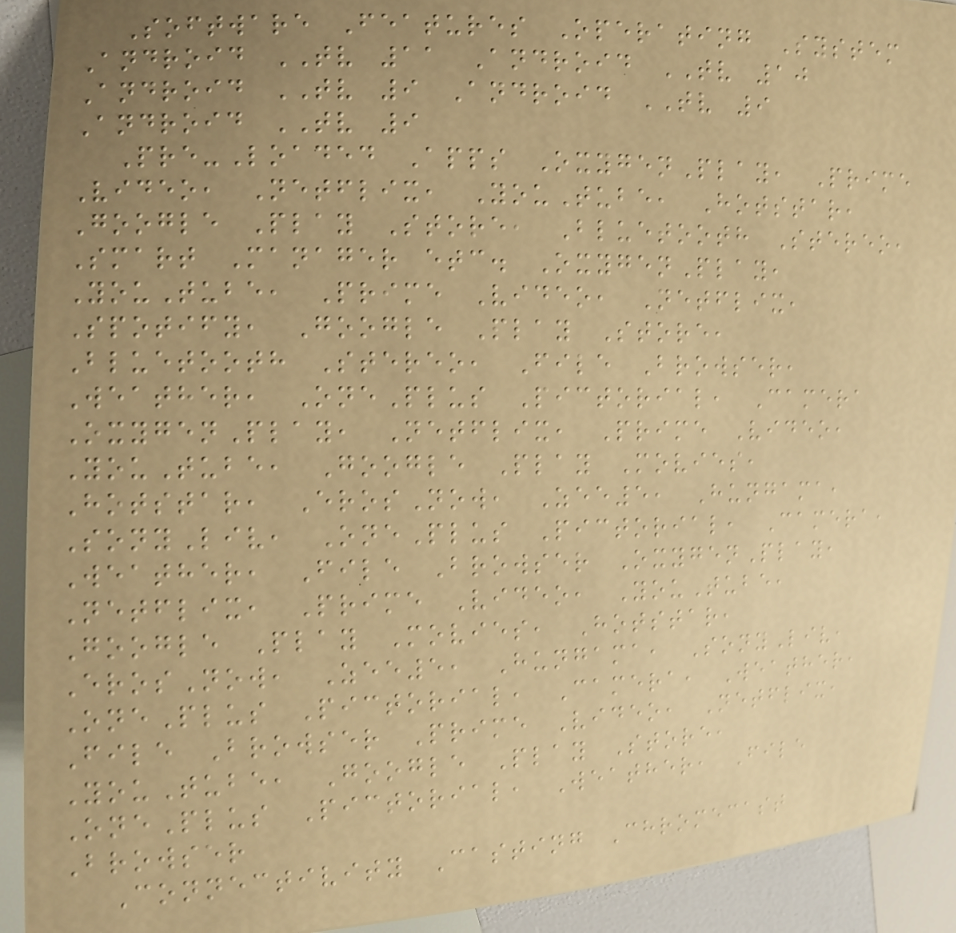Software Features Operating System
Android TV 11 Android TV 10
Android TV 9 Android TV 9
Android TV 9
Pre-Loaded Apps OxygenPlay, Prime
Video, Netflix, YouTube, Hotstar,
Google Play Store, Bluetooth Stereo,
Smart Manager etc. OxygenPlay,
YouTube, Prime Video, Netflix,
Spotify, Google Play Store,
Bluetooth Stereo, File Browser,
Weather, OnePlus Pictorial, Camera
OxygenPlay, Netflix, Prime Video,
YouTube, Google Play Movies,
Hotstar, ErosNow, Zee5, Hungama,
SonyLiv, OnePlus Pictorial, Camera,
Weather, File Browser OxygenPlay,
Netflix, Prime Video, YouTube,
Google Play Movies, Hotstar,
ErosNow, Zee5, Hungama, SonyLiv,
OnePlus Pictorial, Camera, Weather,
File Browser Prime Video, Netflix,
YouTube, Google Play Store,
OnePlus Pictorial, Weather, File
Browser
Connectivity Casting Chromecast
